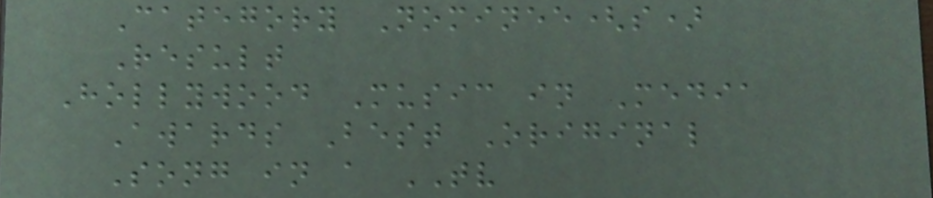Category Nominee(s)
Result
Hollywood Music in Media
Awards Best Original
Song in a TV
